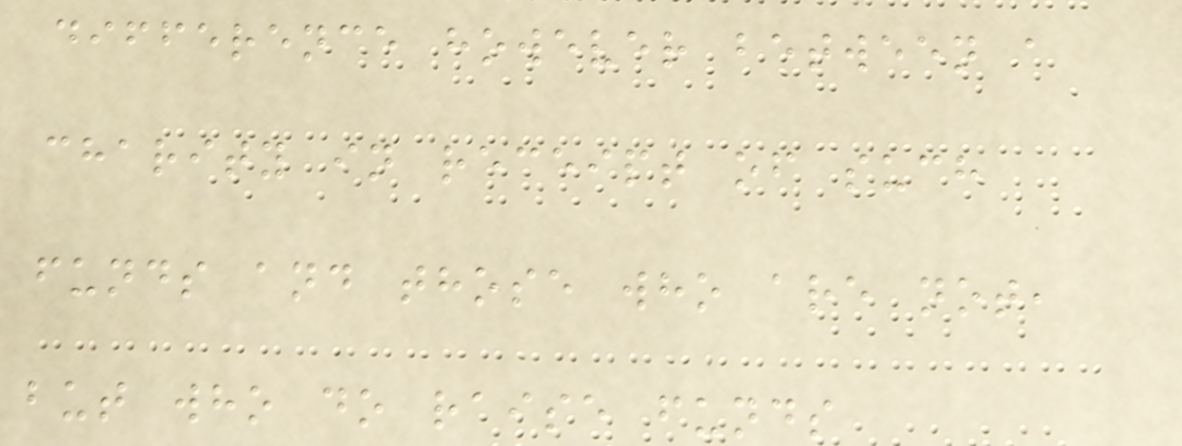difference however between a
charity in receipt of such
funds and those who are not,
but who do raise funds
